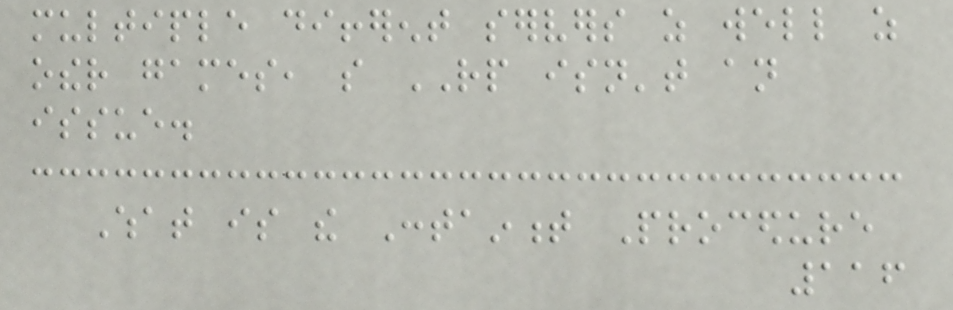multiple different servers as well as
other games, so RP isn't an
issue.
What is the Containment Procedure
116
